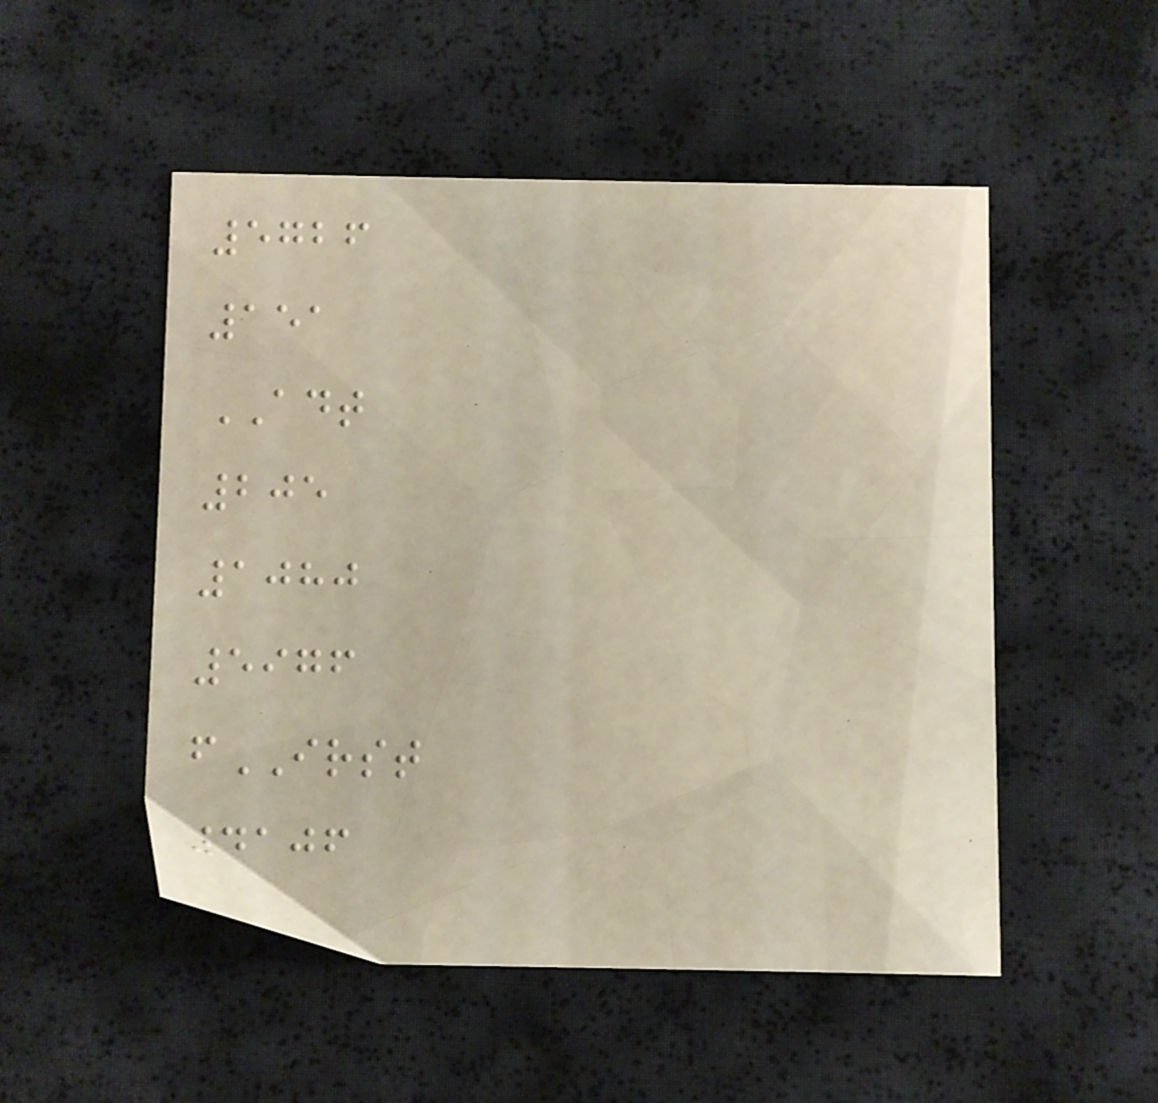5726
151
ADT
205
1080
5976
fIRST
4106
